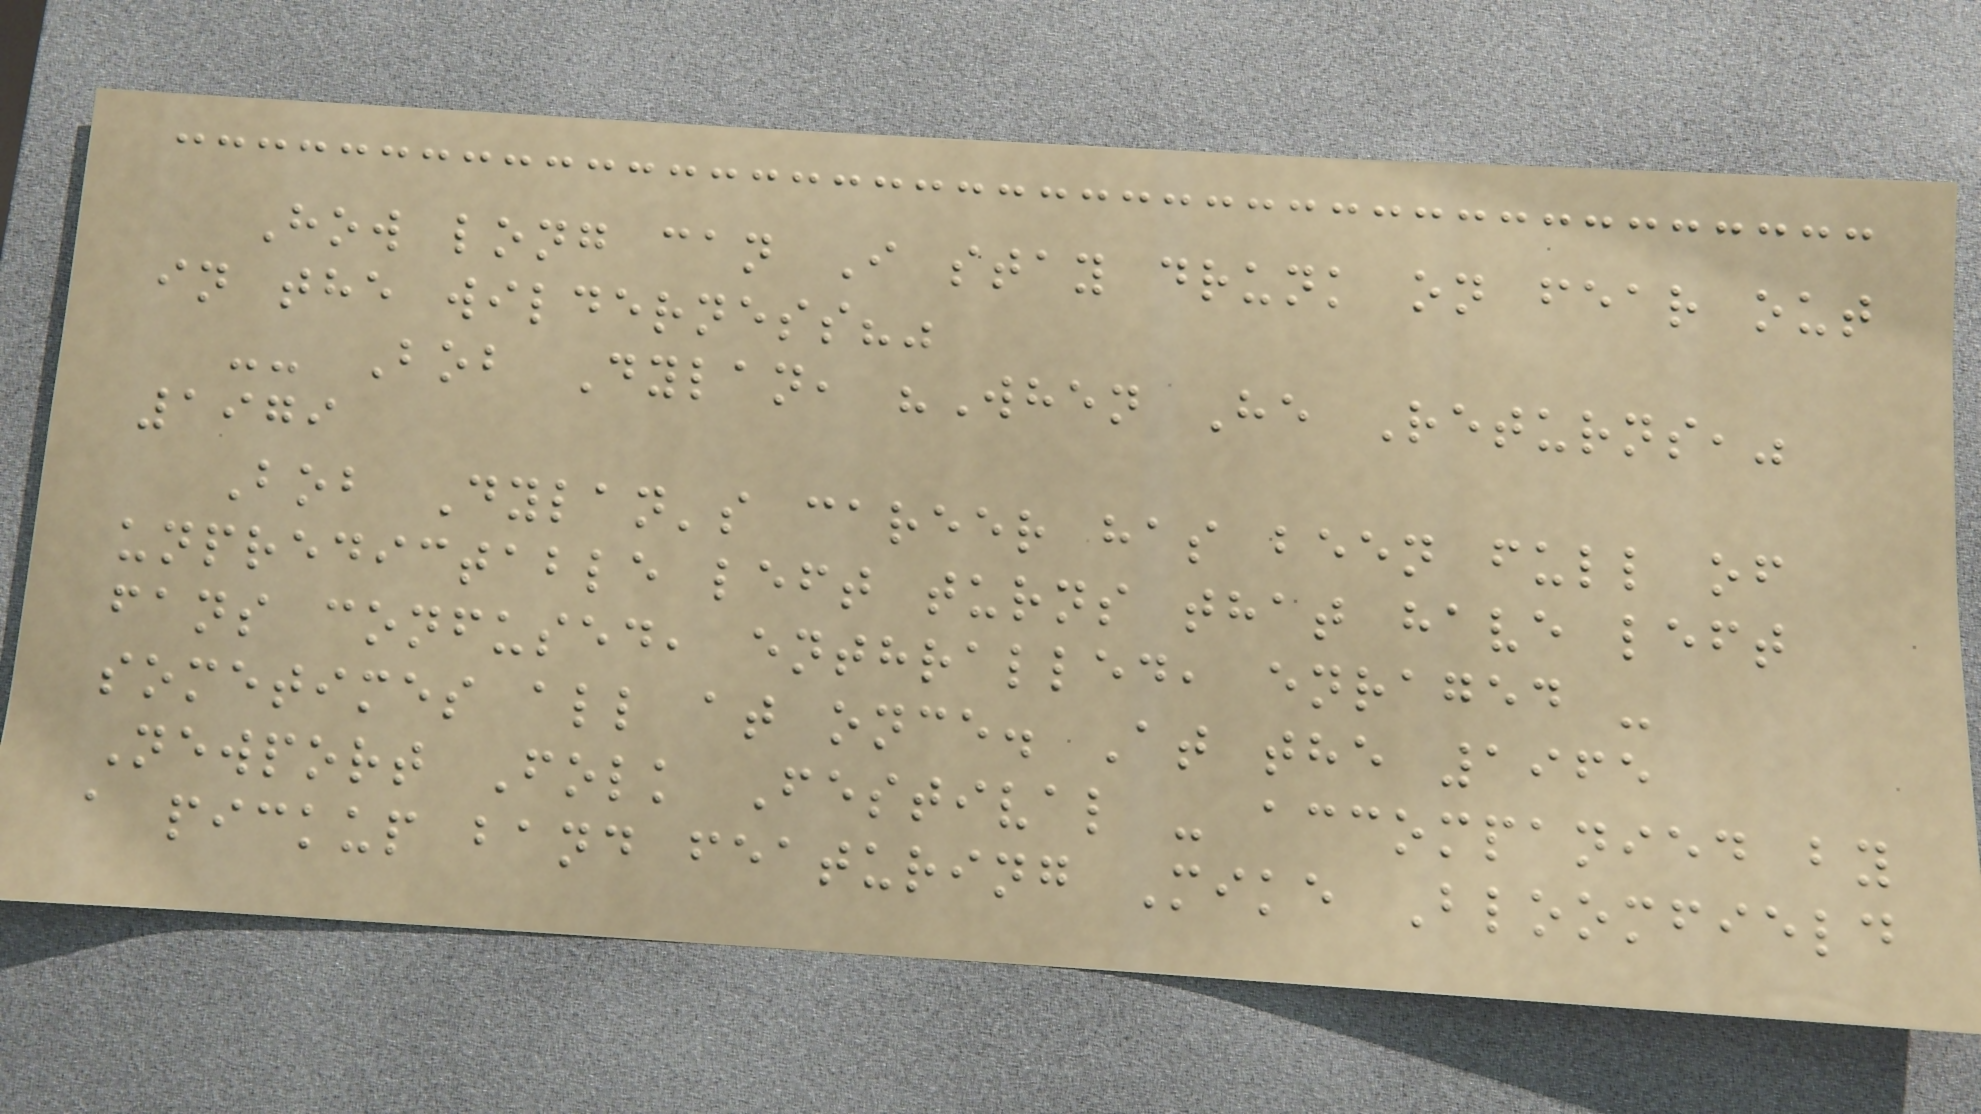How long can I stay drunk on fear out
in the wilderness?"
-- Bob Dylan, "When He Returns,"
1979
Bob Dylan's career has been full of
unpredictable left turns that have left
fans confused, enthralled, enraged -
sometimes all at once. At the 1965
Newport Folk Festival - accompanied by
a pickup band featuring Mike Bloomfield
